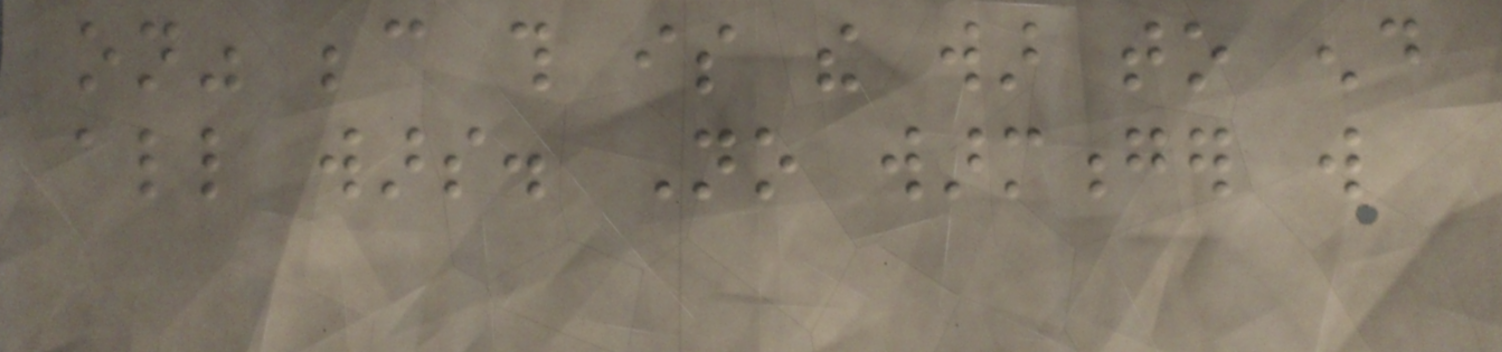on" because this is the war to end
all wars. No warmonger will
